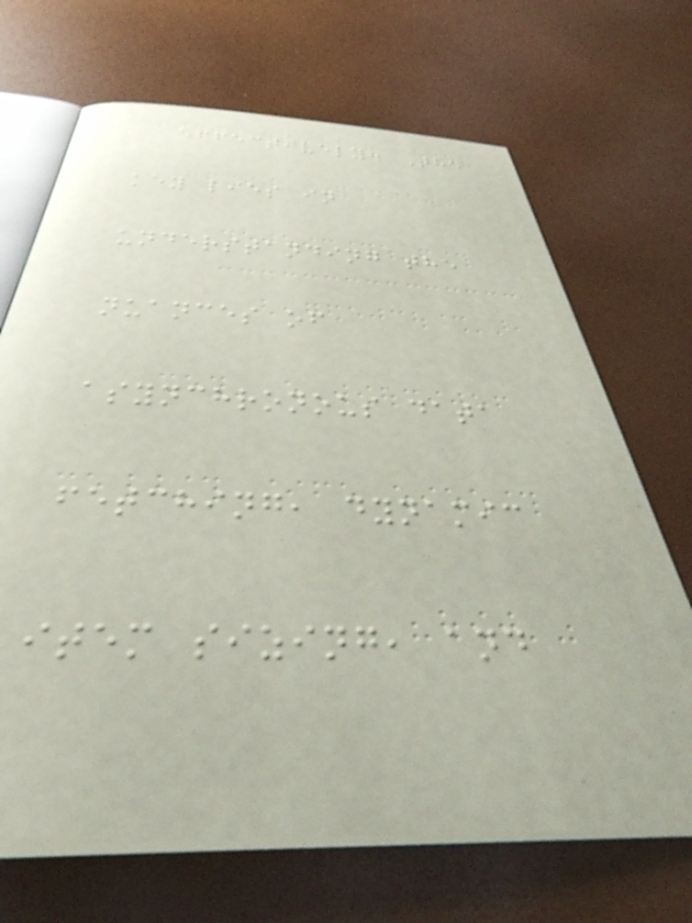effectively. The
key lies in
understanding the
nuances of
asynchronous data
fetching, dynamic
item sizing, and
